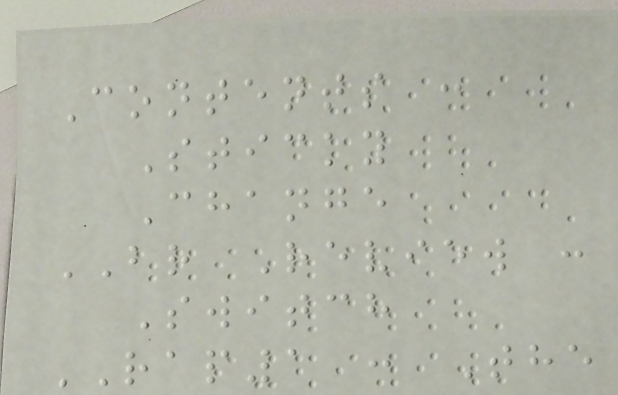Contents :
Sticky
Change
BR Review :
Switch
RAP1 : The
